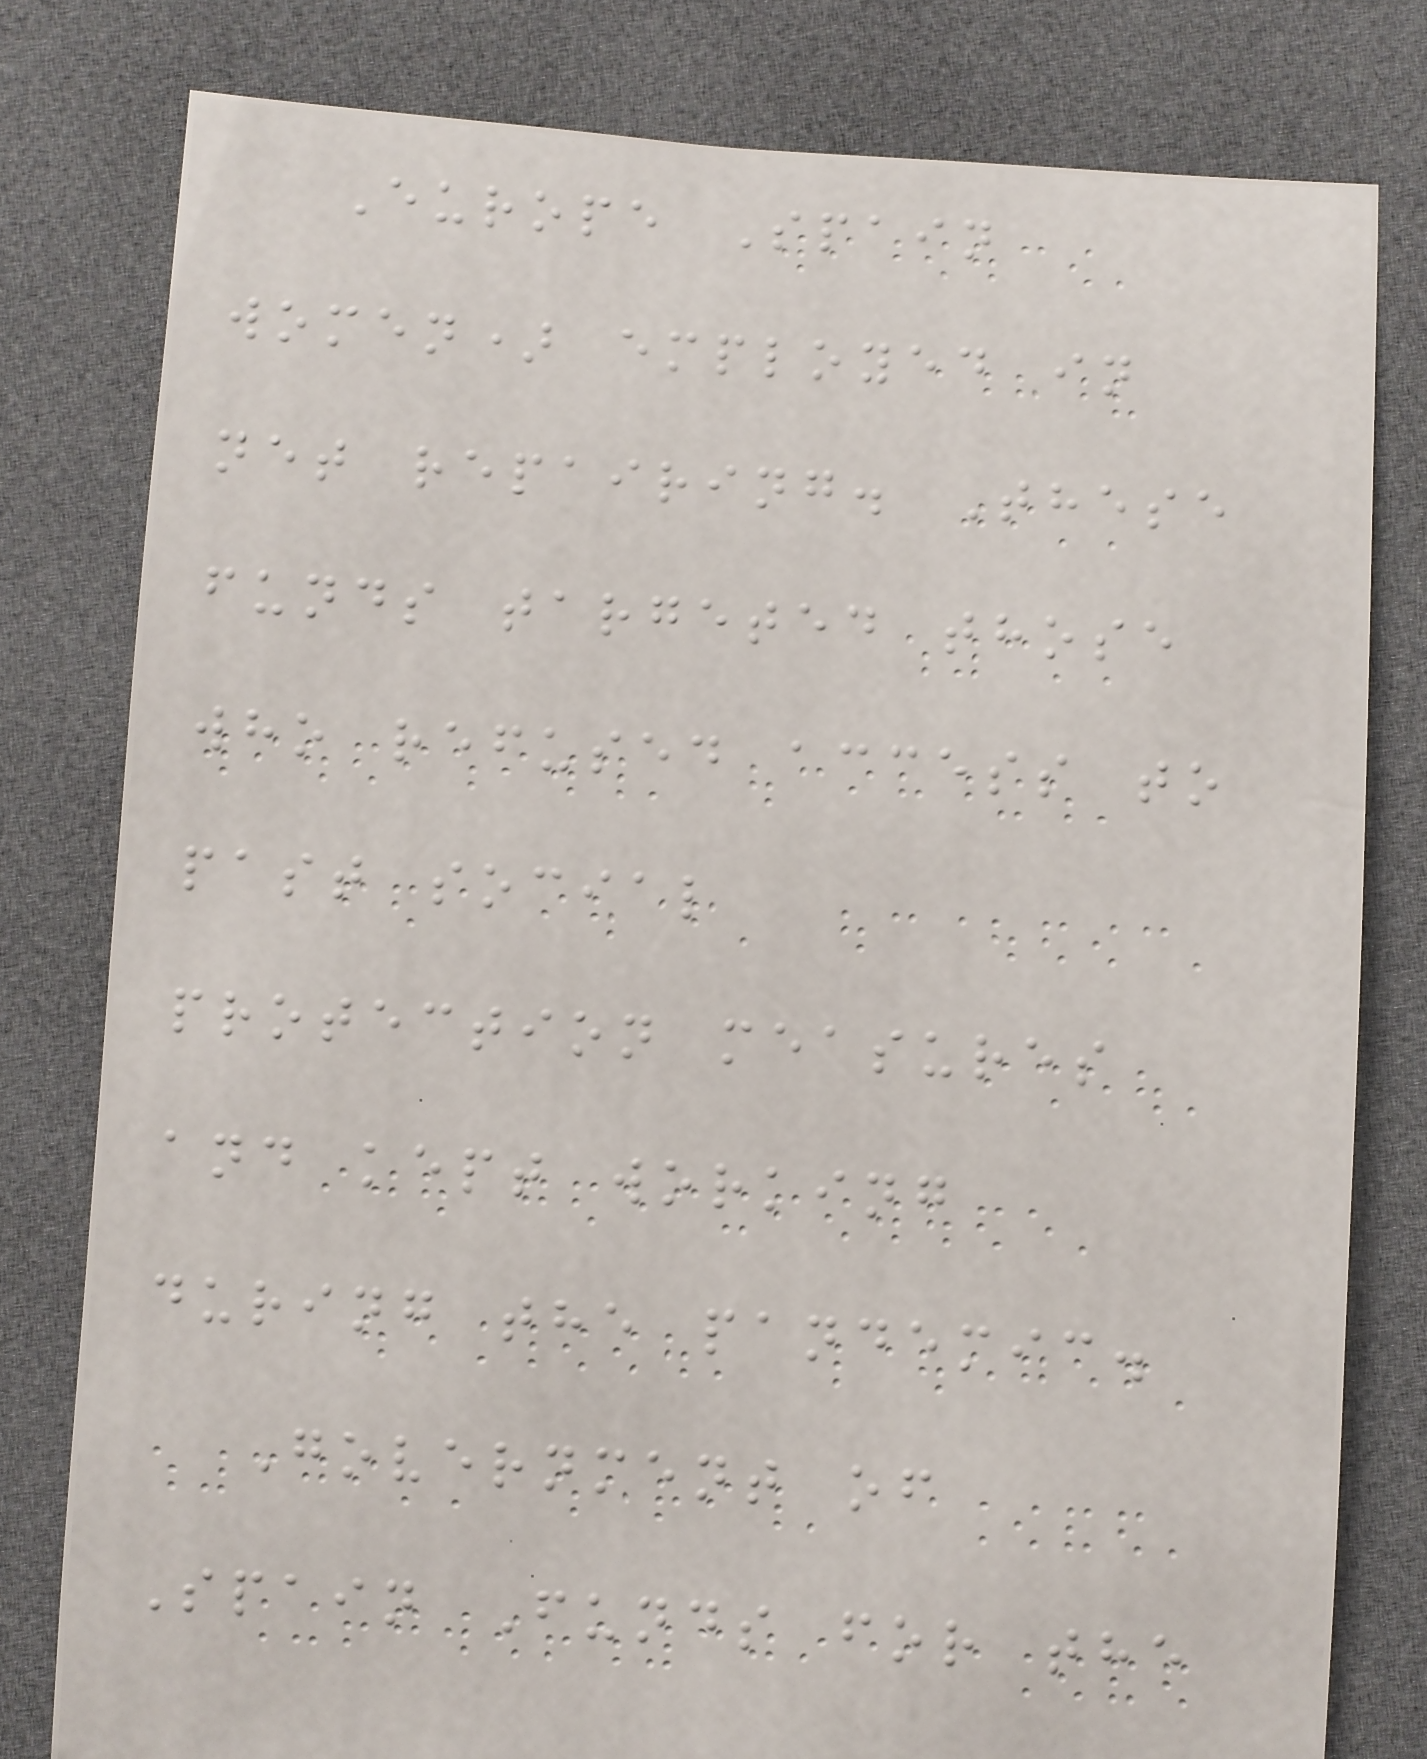Europe Spain
women) employed in
net repairing. These
funds targeted those
who refused access to
past social
protection measures
and kept working
during the pandemic.
Government of
Spain Funds for the
